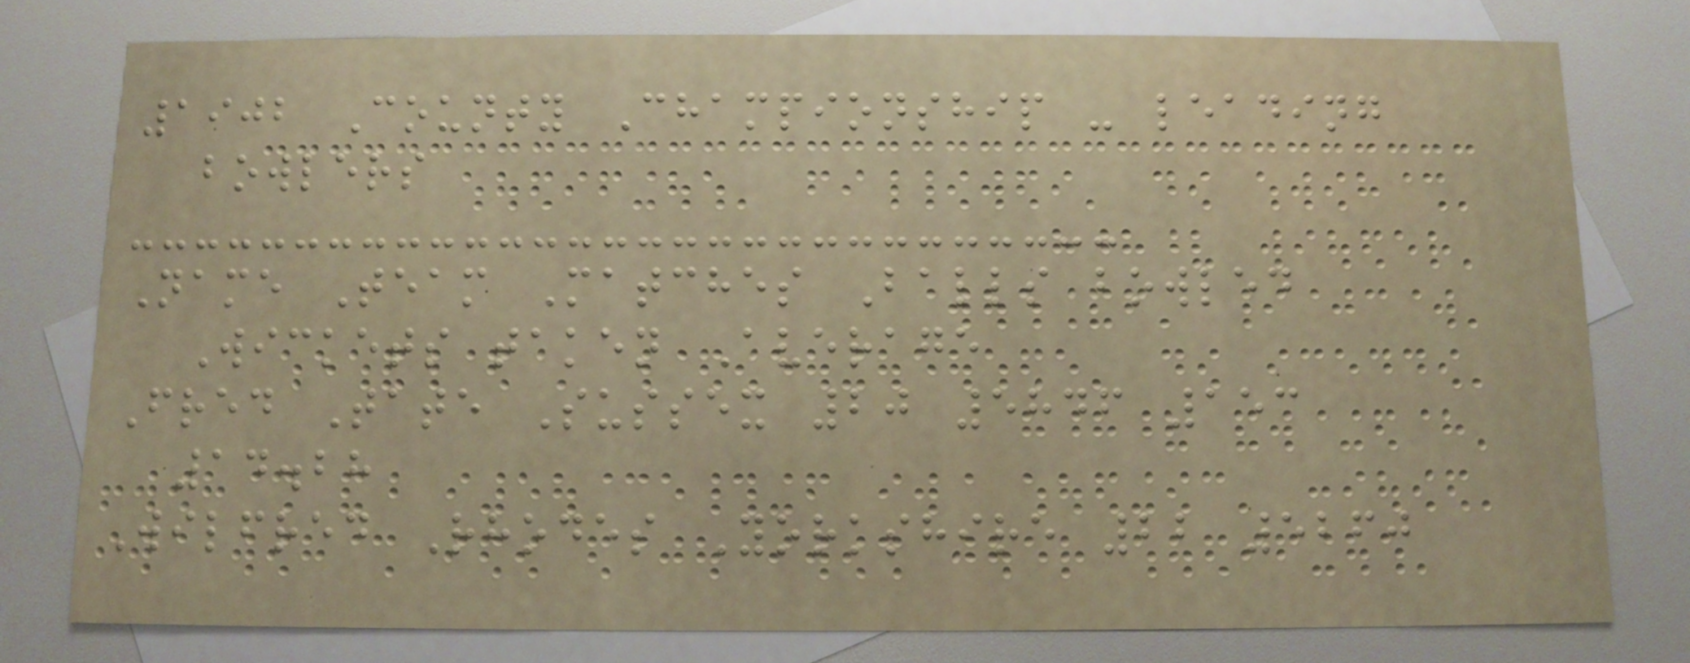1902 County Championship - leading
bowlers
Name Team Matches Balls bowled
Wickets taken Average
Fred Tate Sussex 20 5846 153
14.28
Wilfred Rhodes Yorkshire 22 5260
